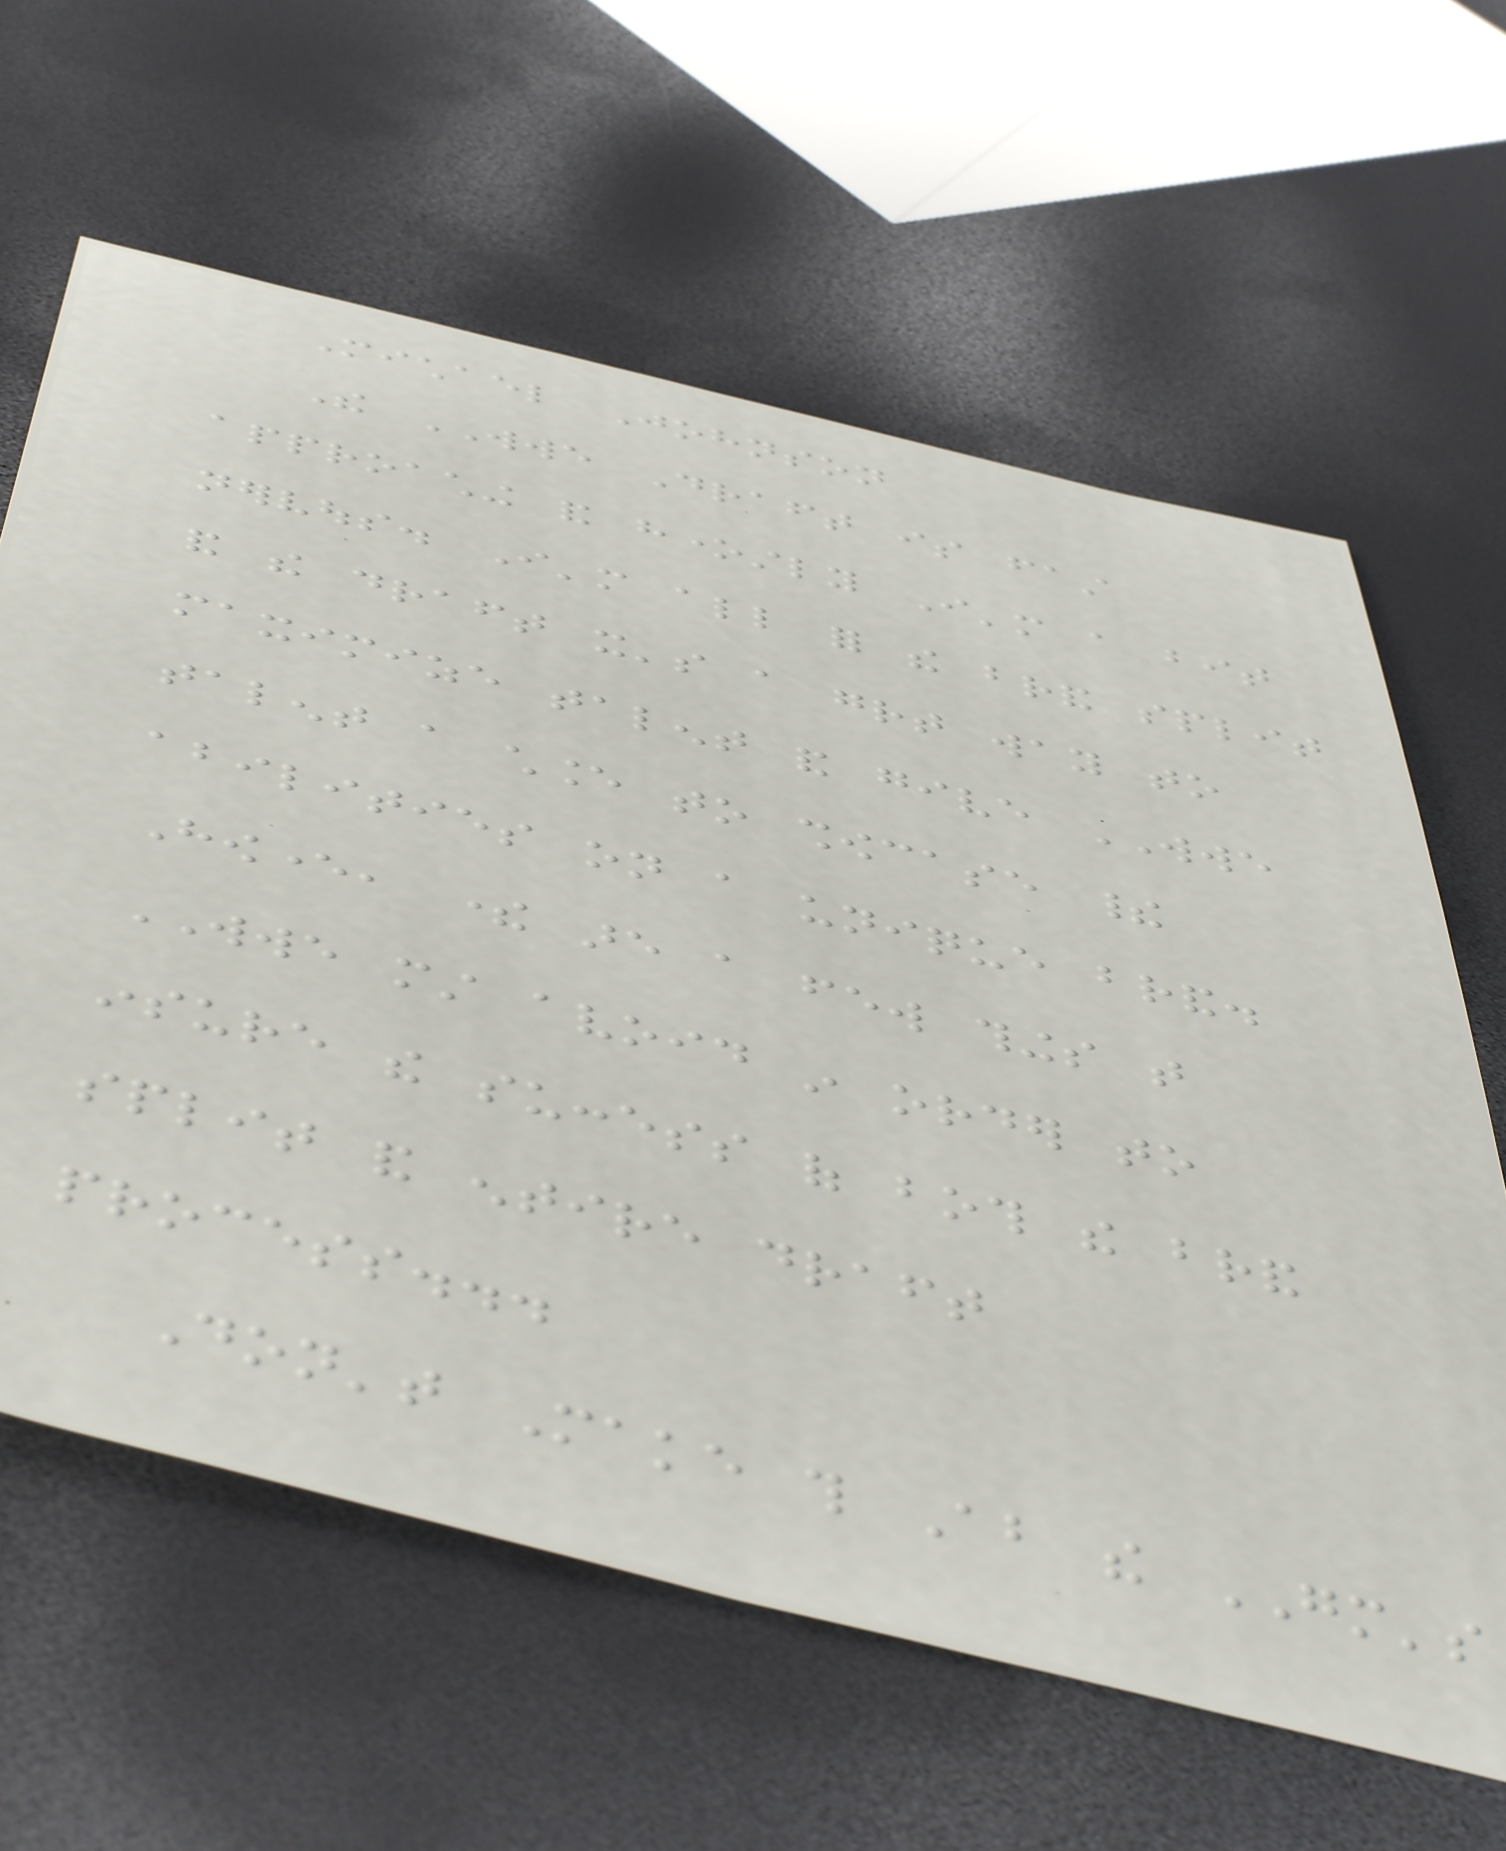Michael Johnson
The WWE Draft is fast
approaching and honestly I'm a bit
nervous. I'm all for the brand split
and the draft it's a great way to
maximize talent and give WWE
talent a chance to showcase their
abilities on a unique brand.
However, there are a few things that
WWE must avoid in order to
insure the success of both the brand
split and entire draft
process...
Don't Make this About the GM's
